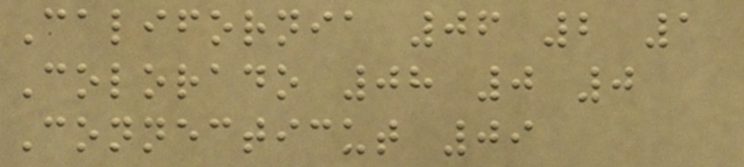California 06 2 1
Colorado 08 0 0
Connecticut 09
